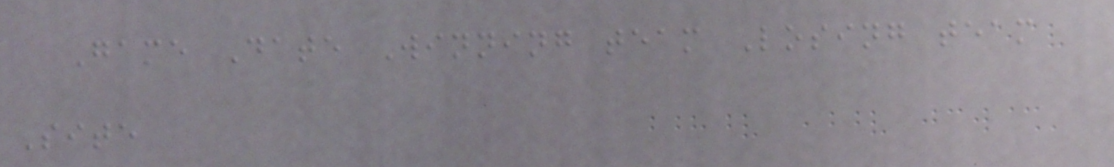Game Date Winning team Losing team
Site
